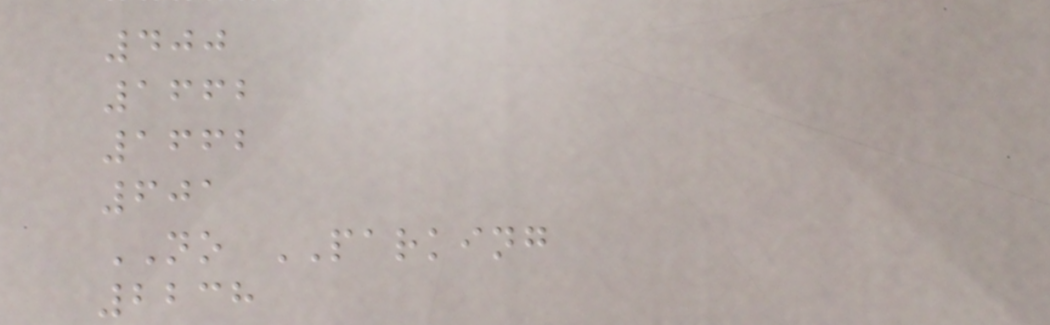400
1662
1662
601
NO PARKING
2238
